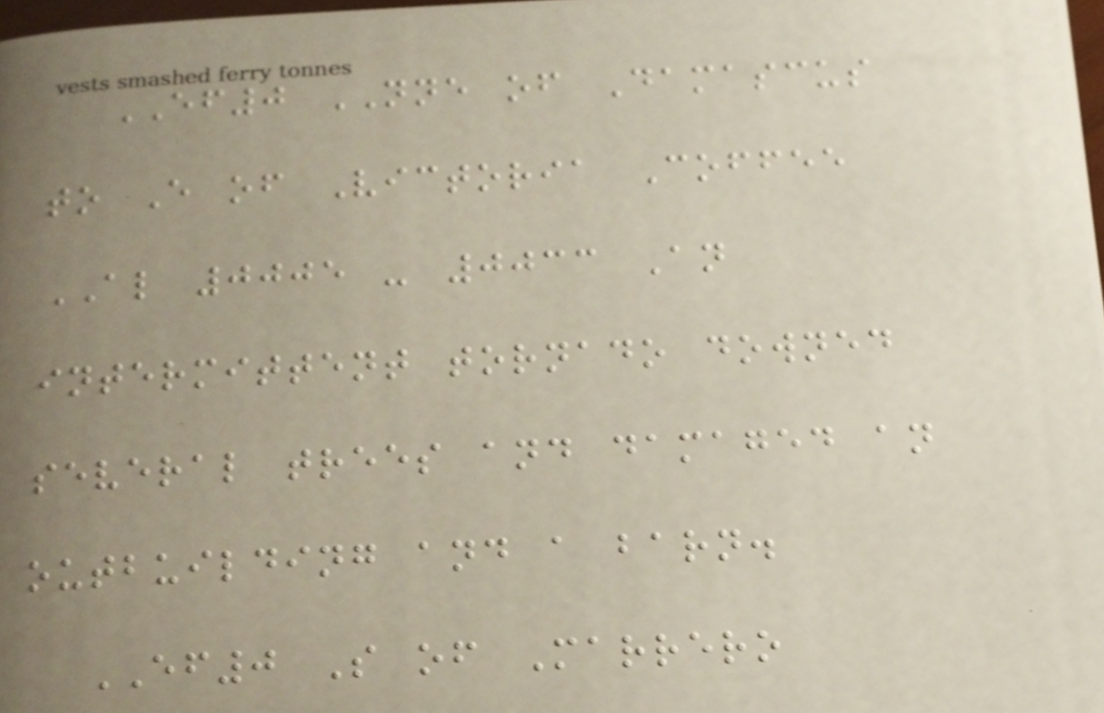EF0 NNE of Damascus
to E of Victoria Coffee
AL 0005 - 0033 An
intermittent tornado downed
several trees and damaged an
outbuilding and a barn.
EF0 S of Marrero
